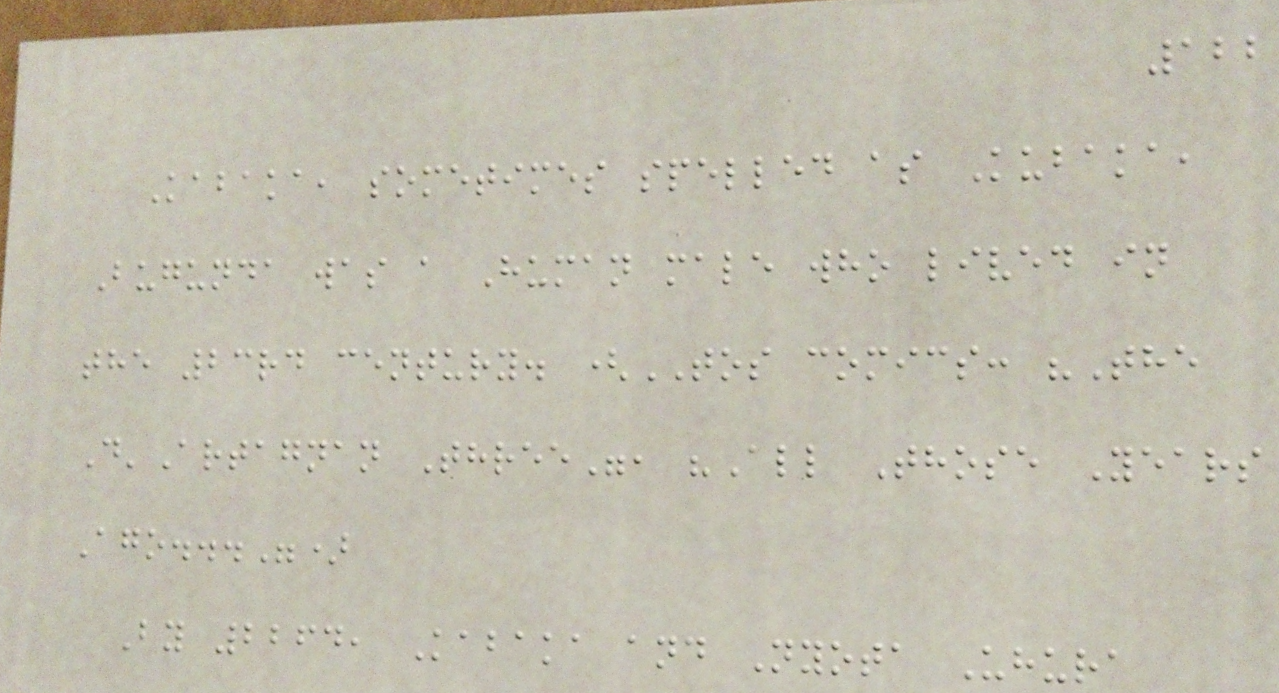122
Kabaka, sometimes spelled as Kubaka,
Bugunda was a Human male who lived in
the 23rd century. (TOS comics: "The
D'Artagnan Three", "All Those Years
Ago...")
By 2264, Kabaka and Nyota Uhura
